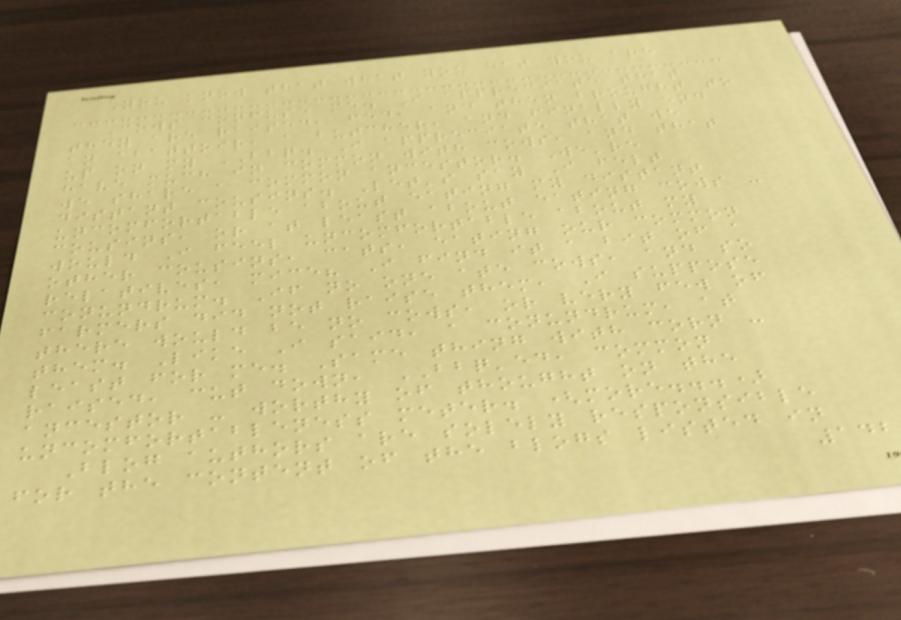You know that what you eat you are
Cows confuse me. I appreciate that
they are raised, fed, and then brought to
an abattoir, a butcher, and finally end
up on my BBQ. I appreciate that we
have much in common with cows, and that
we share a common ancestor. We're
distant cousins. Let's say I felt
uncomfortable about eating my distant
cousins, or at least about eating cows -
would I feel uncomfortable about my
other cousins, cats, eating our common
relatives, mice? I find it a bit of a
conundrum. If no one ate cows, and so
farmers did not raise them, I suppose
there would be no cows, or very few of
them. Like I said, a conundrum, at
least for me. Same thing with corn -
raised, cut down, BBQ'ed, common
ancestor - worthy of thought on the
uncomfortableness meter. (more...)
Blog authors are solely responsible
for the content of the blogs listed in
142
